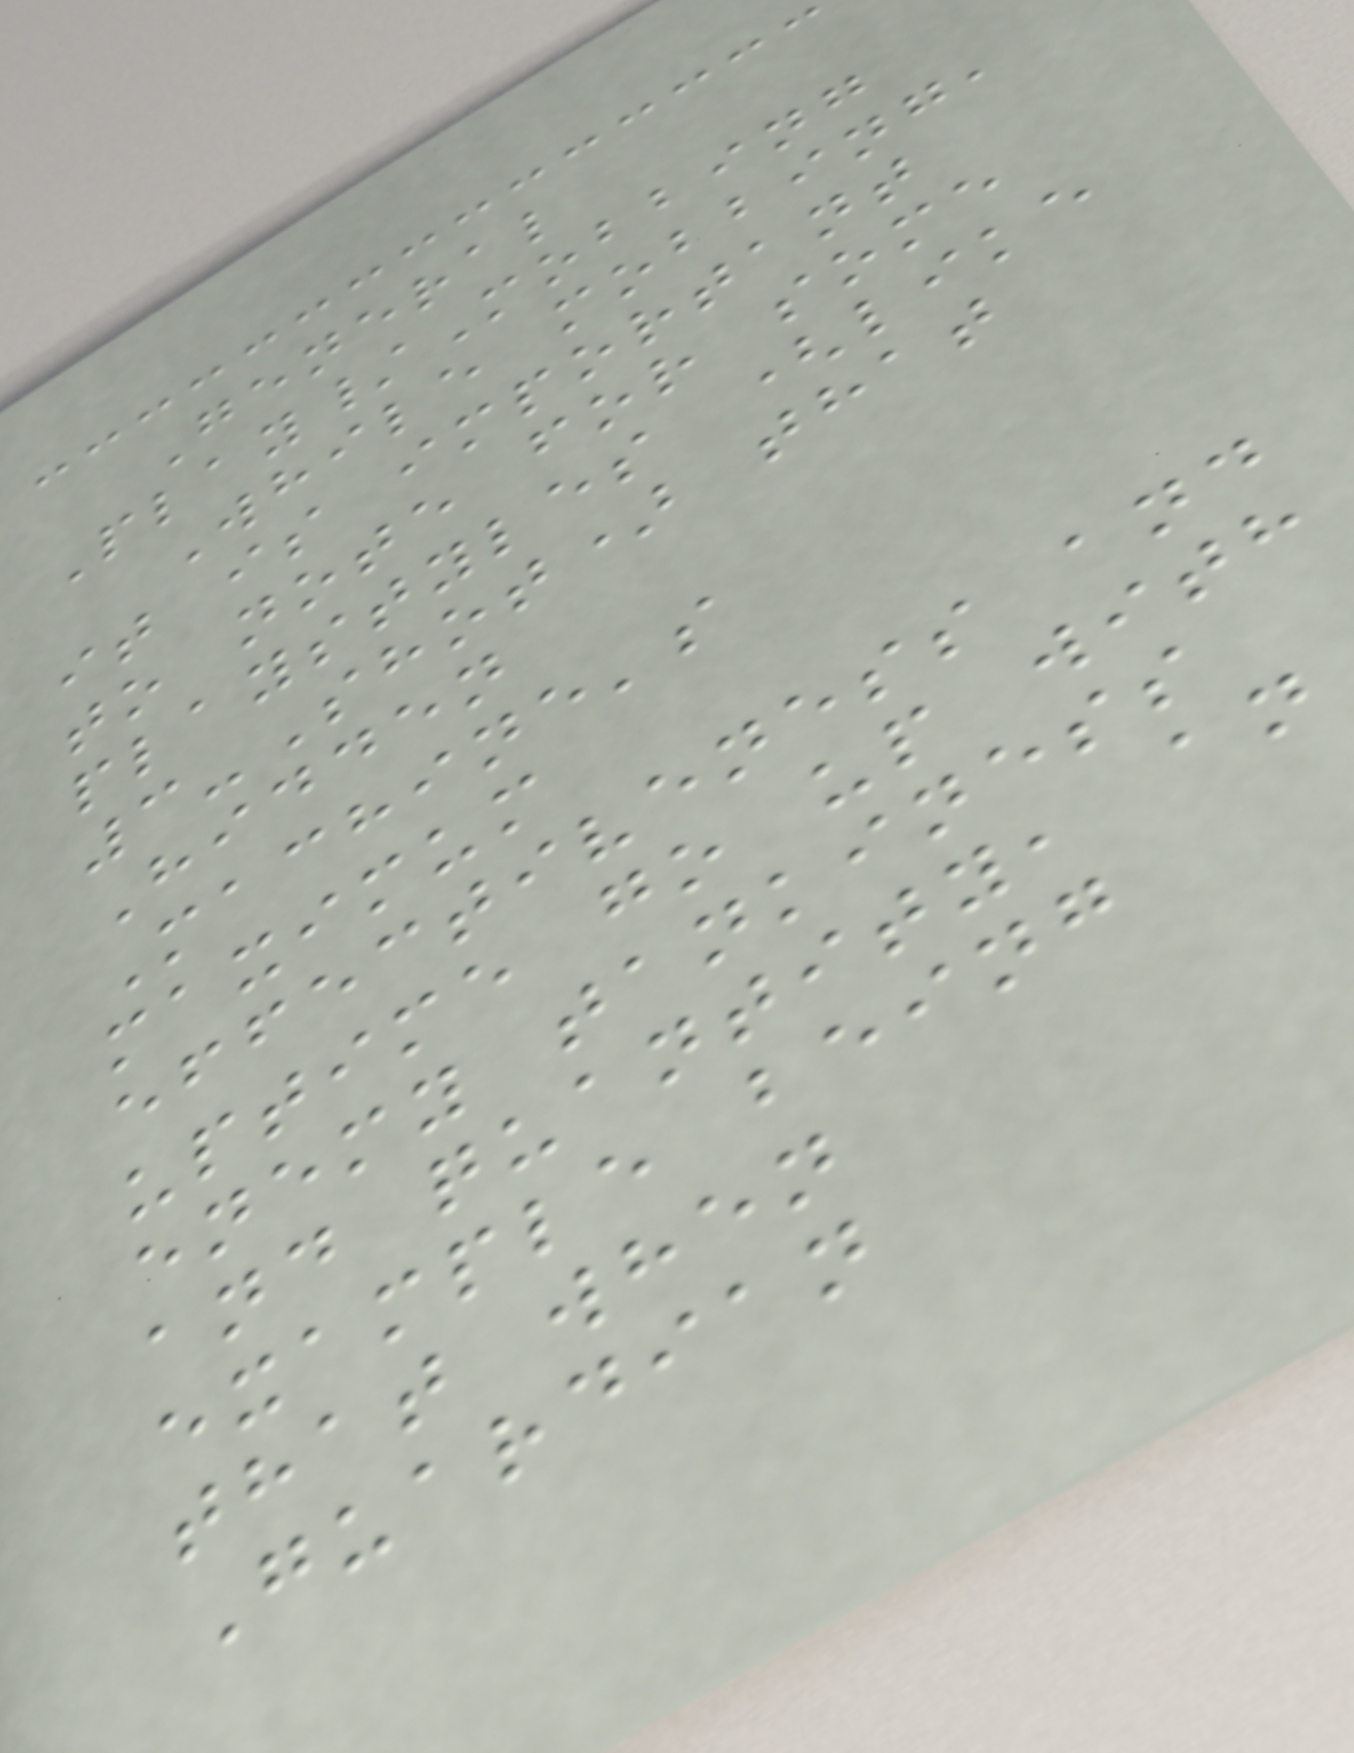General
Play/Mobbing
While mobbing,
it is important
to note for some
playstyles (like
3-Shot) that
Hidden
Machine's
maximum
effectiveness and
uptime go up with
enemy tankiness
and quantity, an
example being
that when
Guardian
